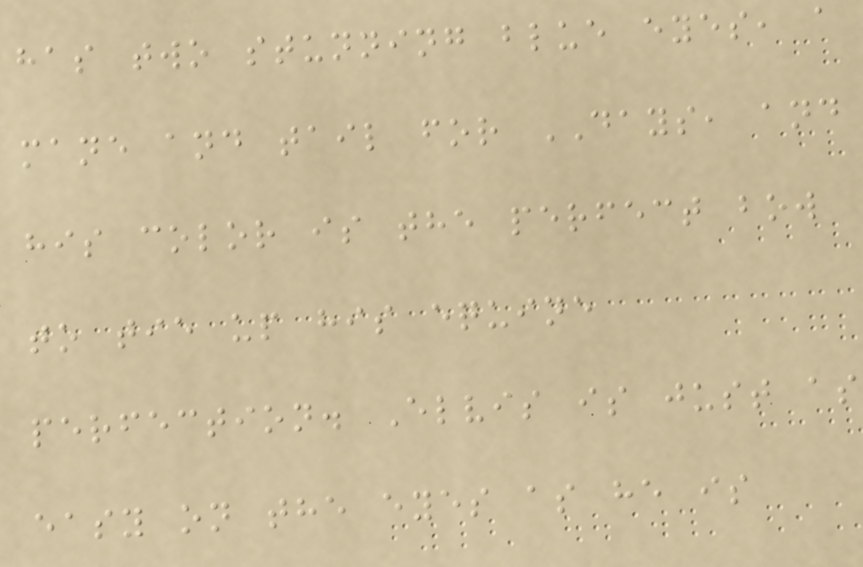has two stunning blue eyes, a
mane and tail for DAYS, and
his color is the perfect bow
to tie up his equine
perfection. Elvis is just as
easy on the eyes as he is
